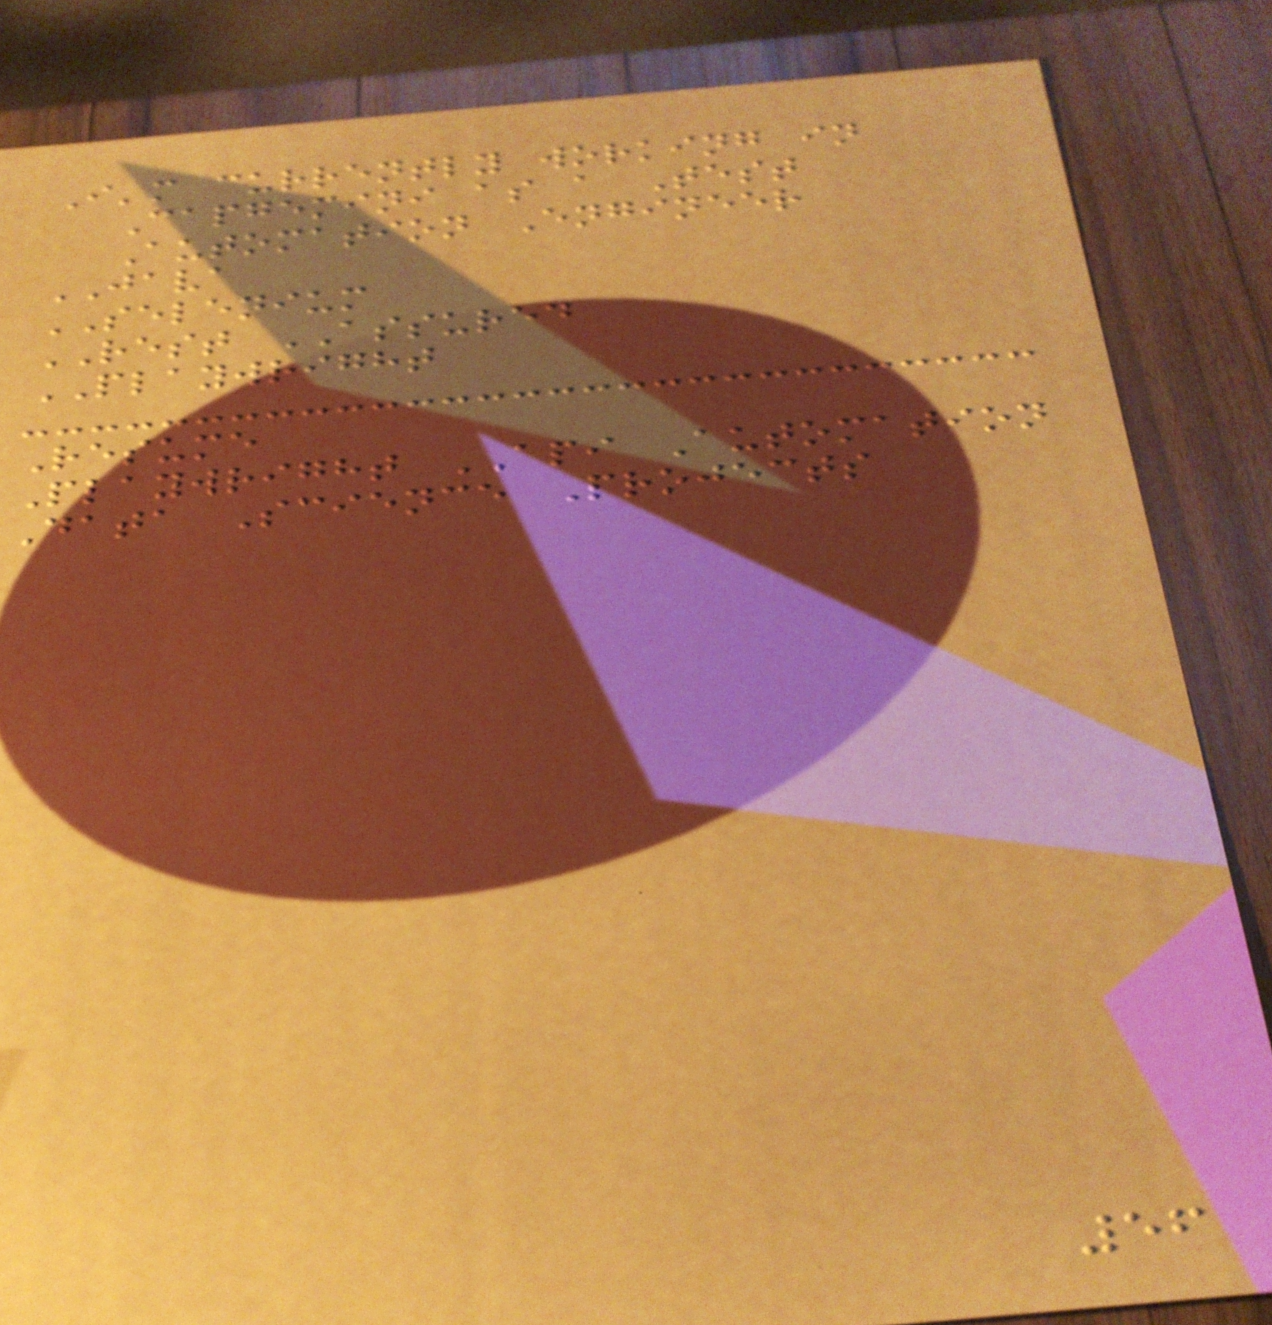I'm currently working in
Capgemini as a Test
Automation Engineer
JAVA
SELENIUM
REST ASSURED
PLAYWRIGHT
Resume
Playwright API Automation
Data Science Projects
56
